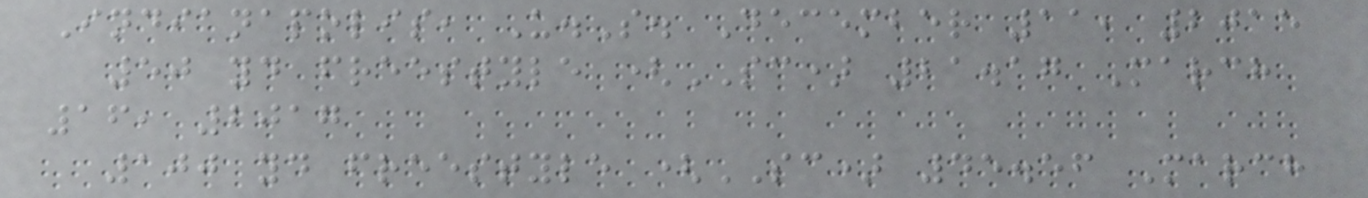Indianapolis, U.S. December 11, 2015
50 yd freestyle (SC) 21.17 March
16, 2017
100 yd freestyle (SC) 45.56 March
